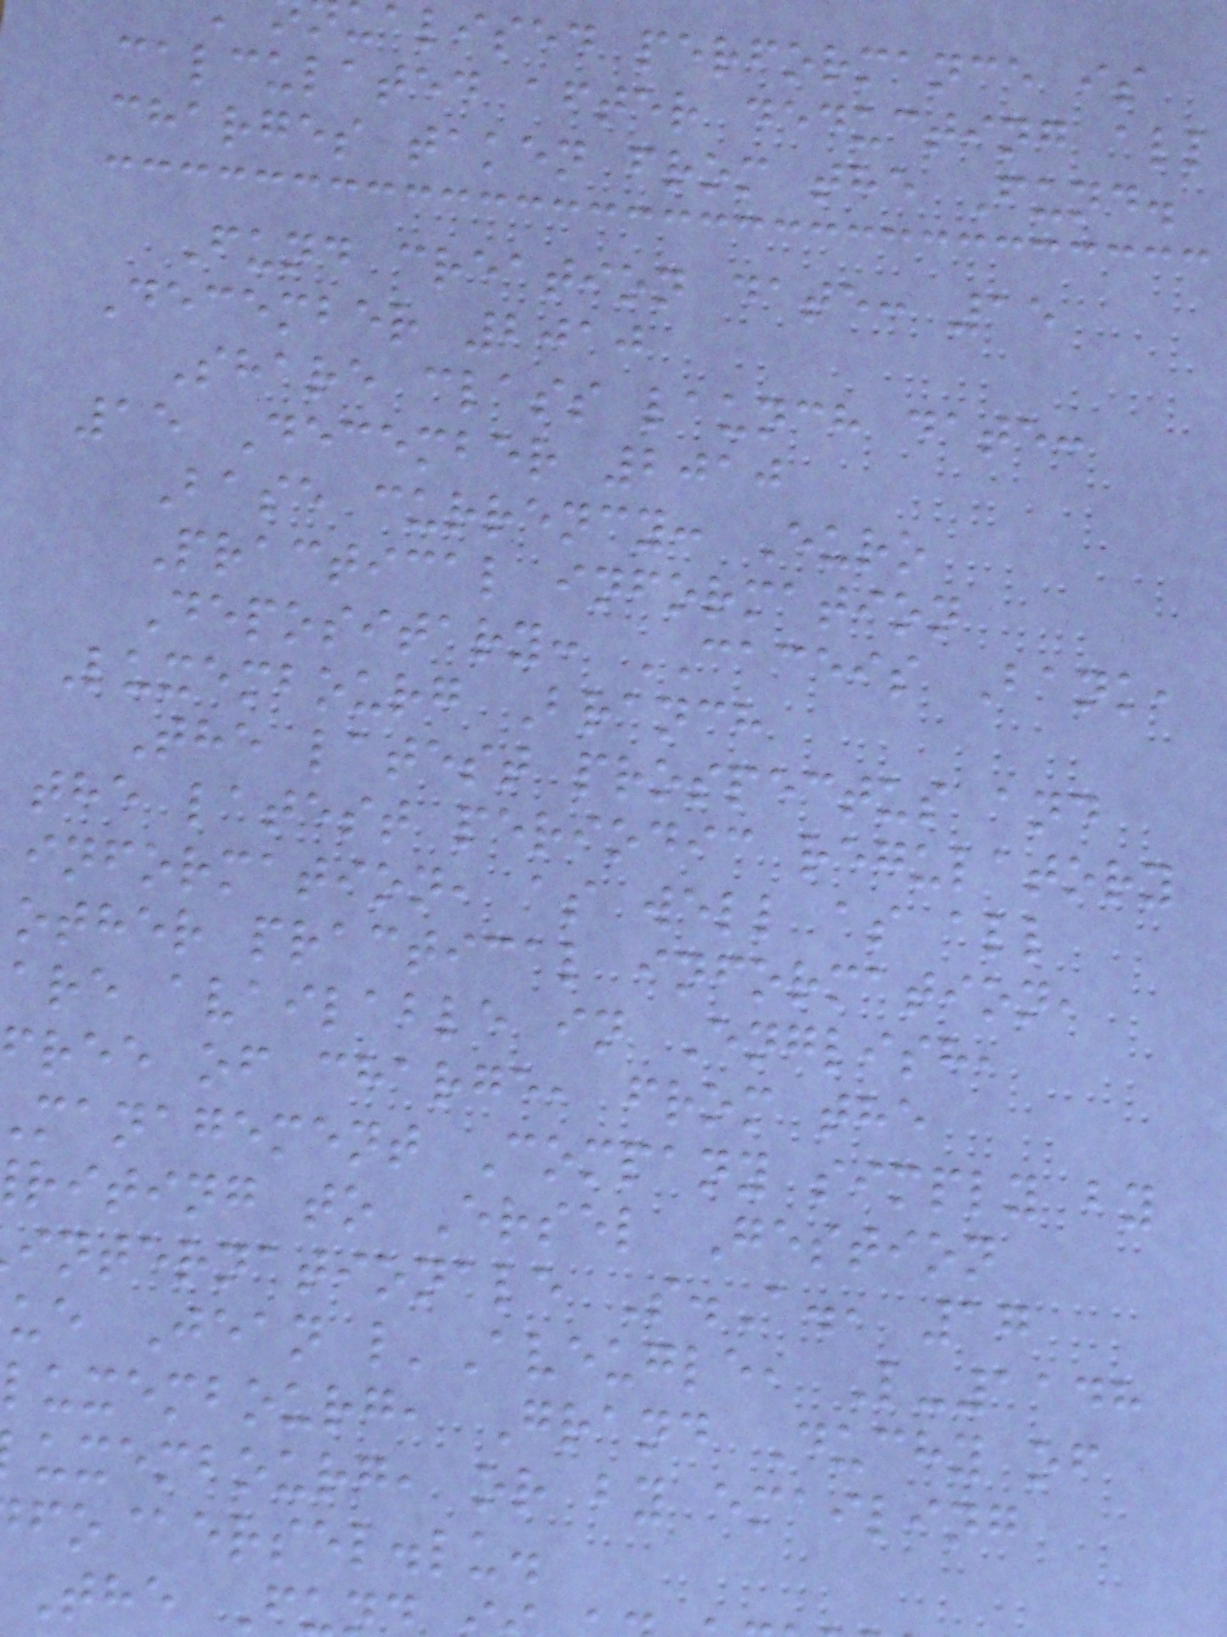alised performance is
calculated after deducting all
charges taken from the Fund.
Fund creation date: 15
December 2010
Share class launch date:
15 December 2010
Base currency: Euro
Practical information
Depositary: CACEIS Bank,
Luxembourg Branch
The latest prospectus and
the latest periodic regulatory
information, as well as all
other practical information,
are available in English,
free of charge, from the
management Company simply by
riting to Ersel Gestion
internationale S.A., 17
ue Jean l'Aveugle, L-1148
luxembourg, Grand Duchy of
uxembourg, or by emailing
fo@ersel.lu.
The F
